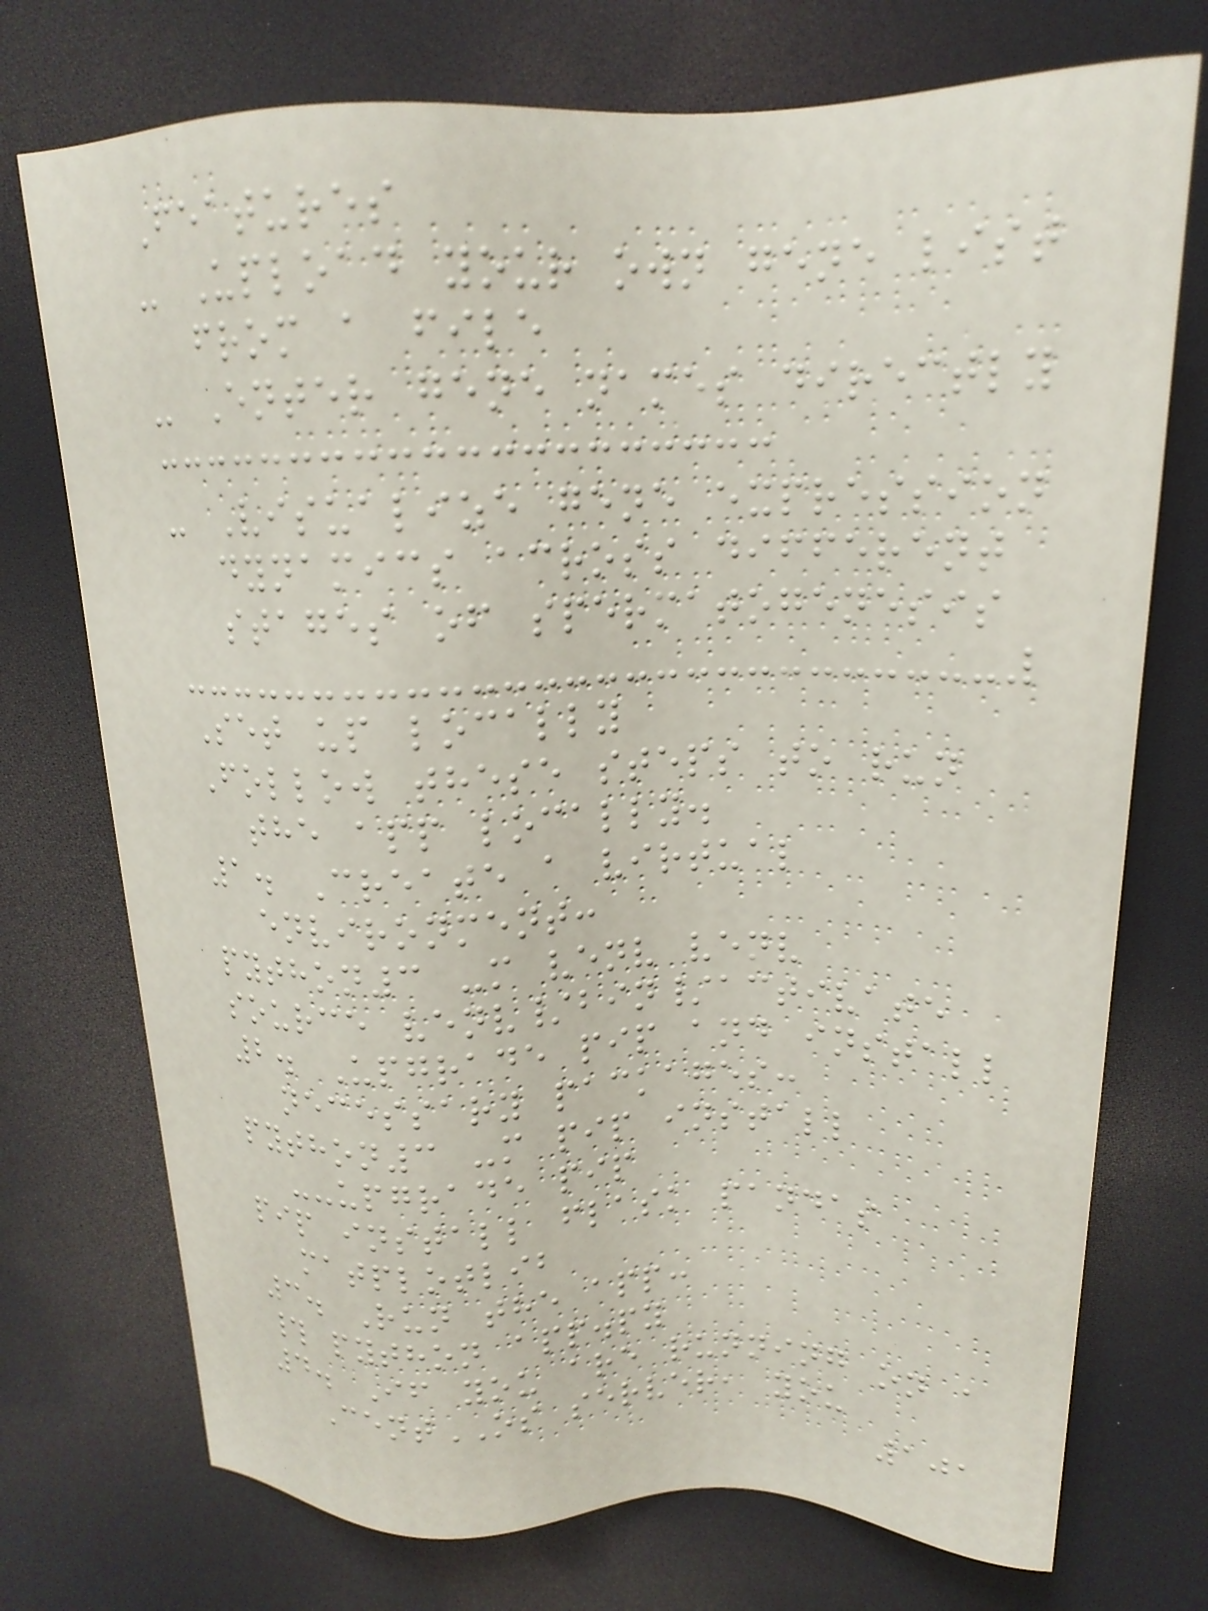Features
- Upload your own gene list
from a file
- Enter gene names directly
- Visualize gene expression
dynamics across different
stages of spermatogenesis
Set up locally
Follow these steps to run
the app locally.
1. Create a virtual
environment:
python3 -m venv venv
source venv/bin/activate
2. Upgrade pip and install
necessary packages:
python3 -m pip install
--upgrade pip
pip install flask pandas
matplotlib
3. Run the app:
# python app.py
4. If you are running on a
CentOS server, you
101
